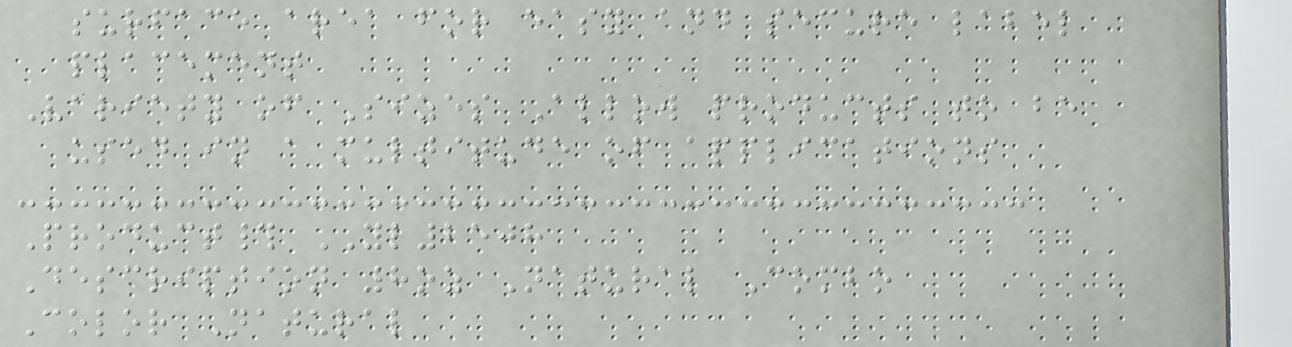surface area for easy and secure label
placement
Variety of Sizes Allow products to be
used in a multitude of applications
Product# YL2508
Description 8oz Natural Combo
Color Natural
